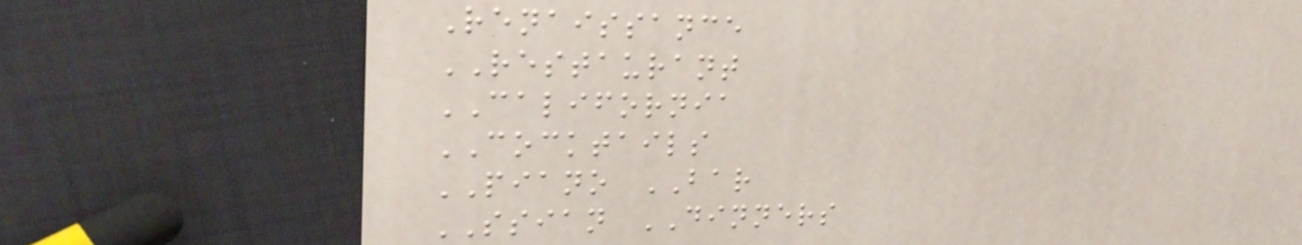Renaissance
RESTAURANT
CALIFORNIA
COCKTAILS
PIANO BAR
SSIAN DINNERS
